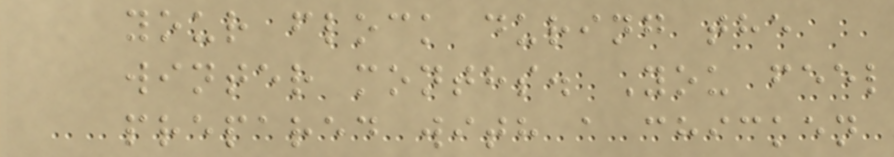your flock during the
winter months. You feel
prepared with a chicken
